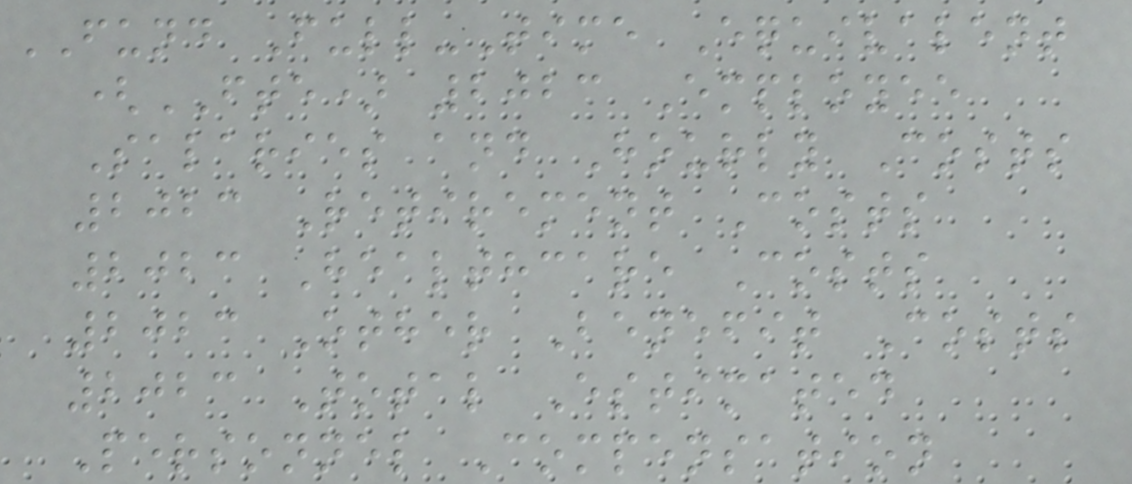FUND Full-Time Equivalent
(FTE) 2023 Employee
Salaries and Hourly Costs
2023 Retirement Costs
2023 Healthcare Costs
2023 Other Benefit Costs
2023 Total Estimated
Personnel Compensation
